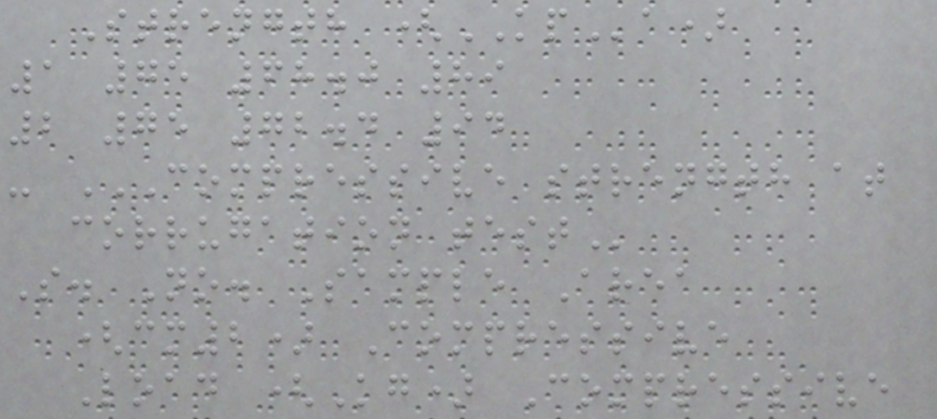Strength (KPa)
1 75 68.0 89
2 75 72.4 94
- COMPRESSIVE STRENGTH AT
CORRUGATION TEST
S. No. Sample Area
(cm2) Compressive
Load (Kg) Compressive
